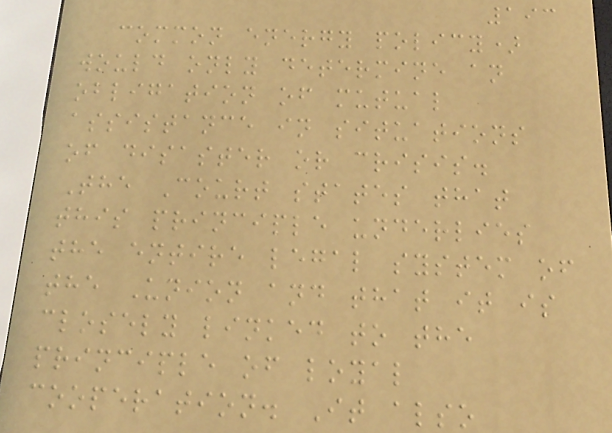193
common energy policy)
would only determine an
obligation of mutual
assistance in situations
of disaster or crisis.
The Court states that
this principle underlies
the entire legal system of
the Union and that it is
closely linked to the
principle of loyal
cooperation. It also
